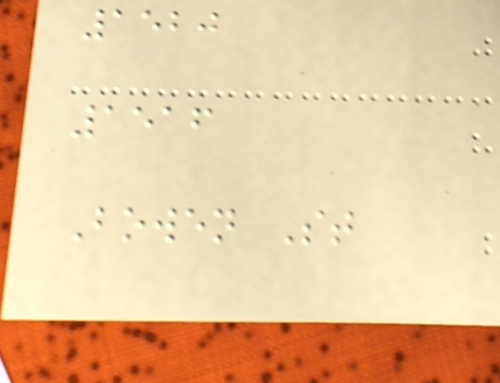1520
1516
Bowen St
